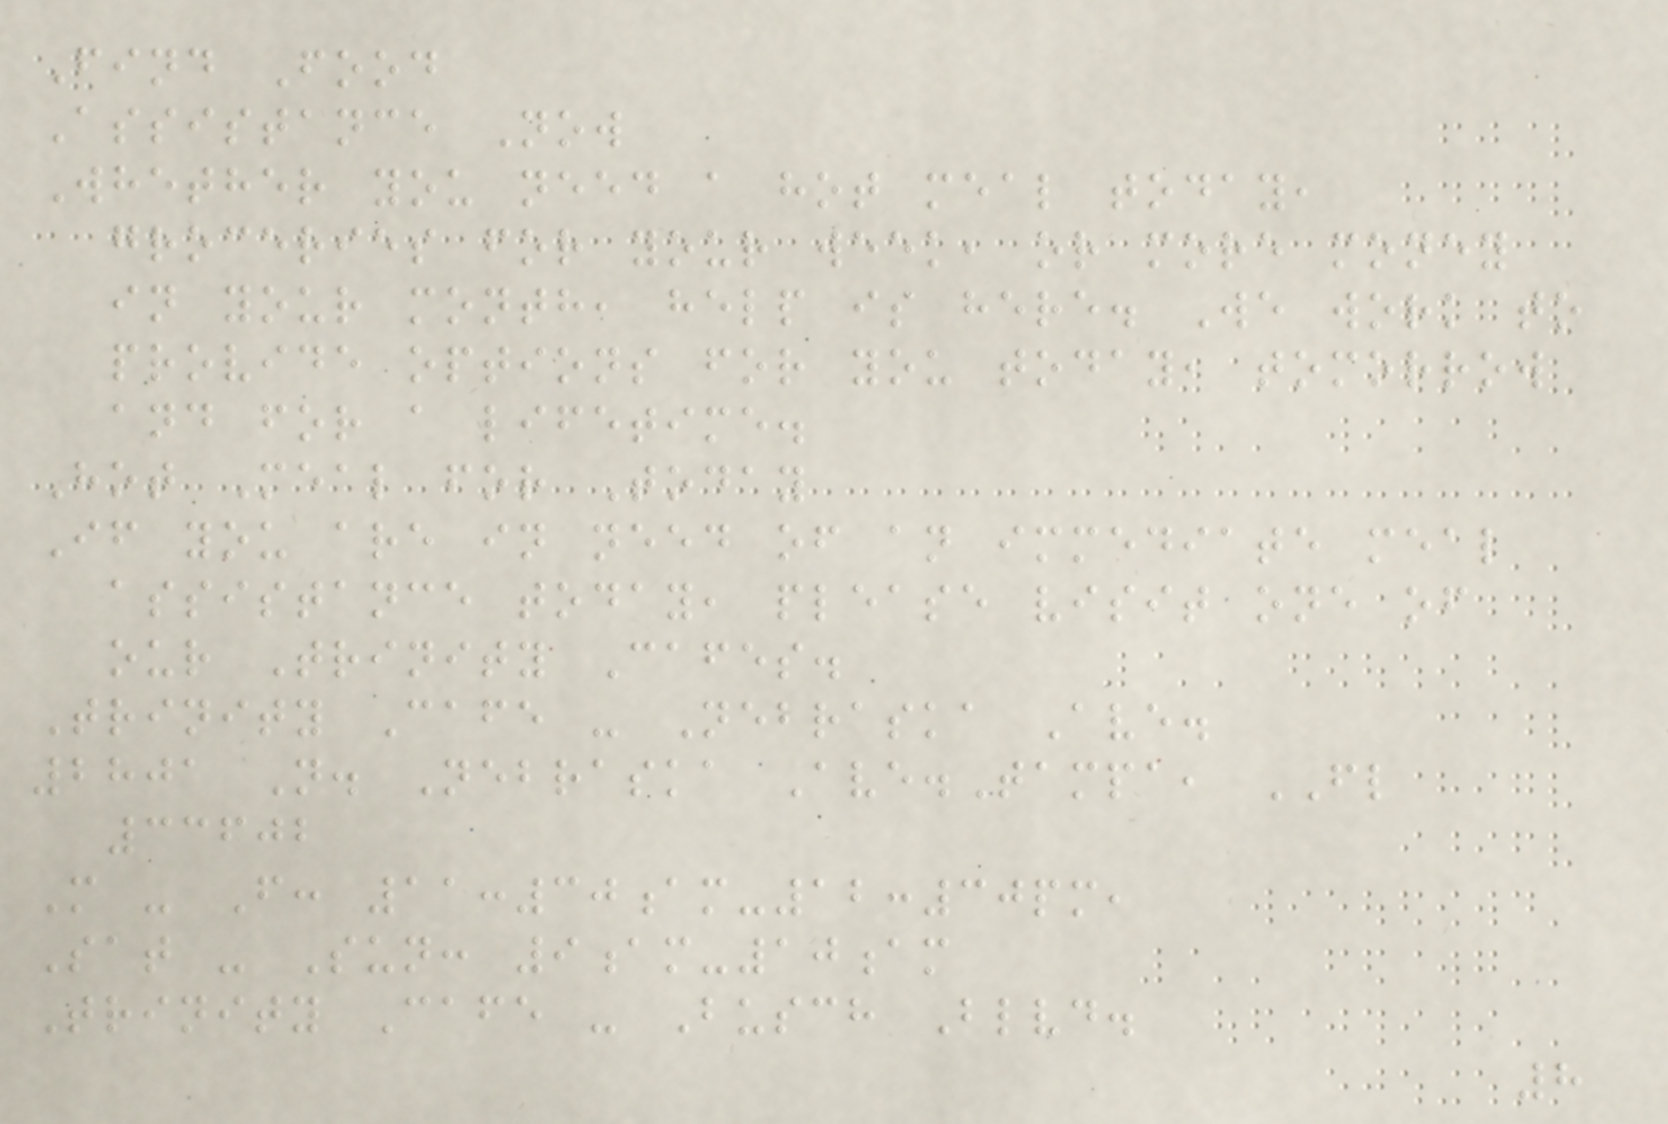Find Food
Assistance Now
Whether you need a hot meal today,
groceries for your week, or more money
in your month, help is here. We work to
provide options for you today, tomorrow
and for a lifetime.
Hot Meal for Today
If you are in need of an immediate meal
assistance today, please visit one of
our Trinity Cafes.
Trinity Cafe - Nebraska Ave.
2801 N. Nebraska Ave.Tampa, FL
33602
M - F: 11:30am-12:30pm,
Sat - Sun: 9am-10am
Trinity Cafe - Busch Blvd.
8
